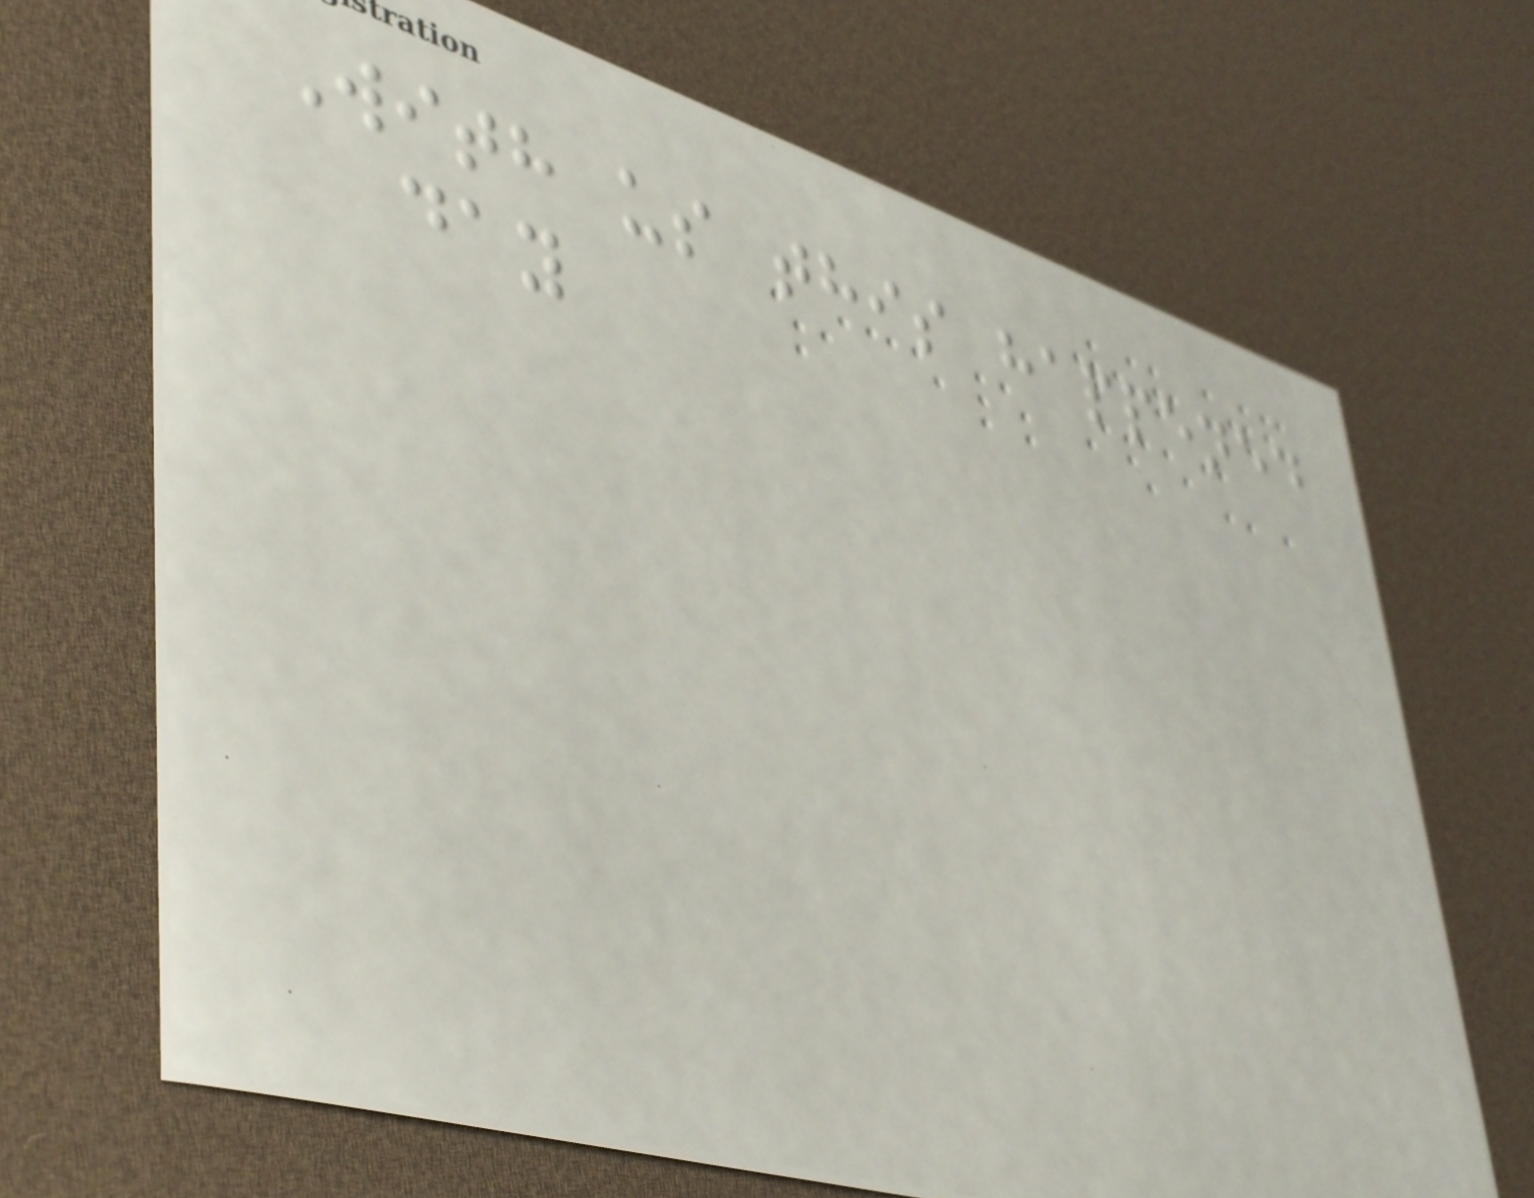With us this happened
day
